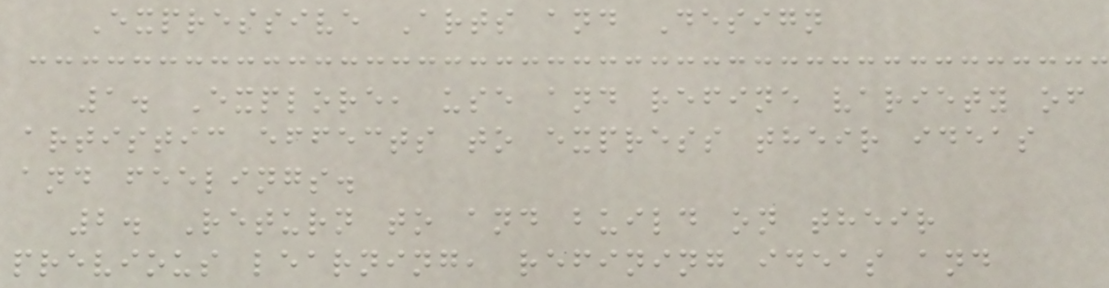Expressive Arts and Design
1. Explore, use and refine variety of
artistic effects to express their ideas
and feelings.
2. Return to and build on their
previous learning, refining ideas and
